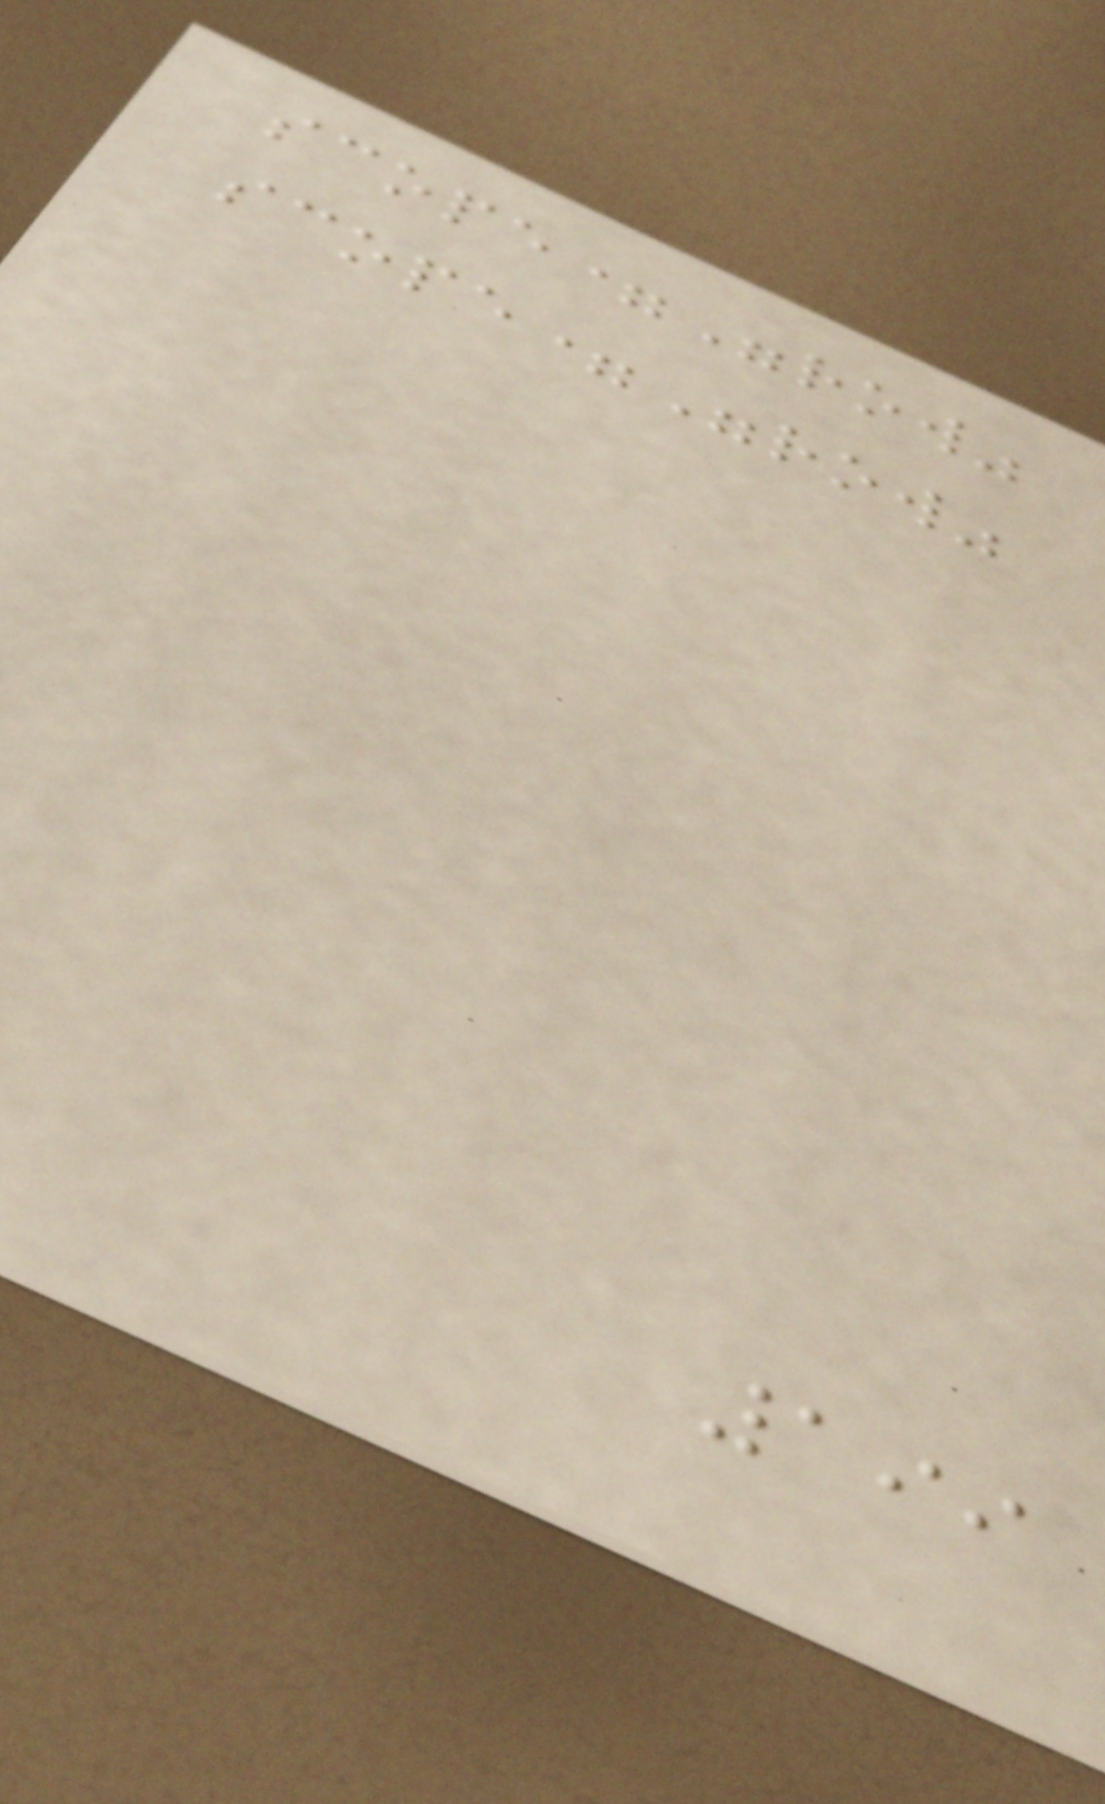scope="row"
scope="row"
199
